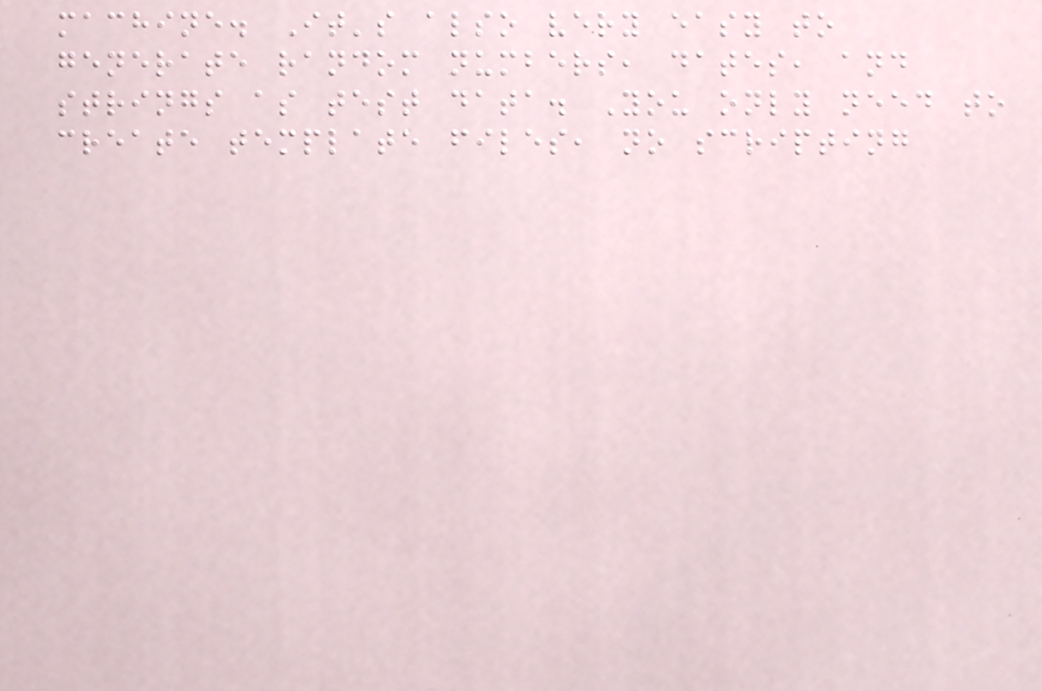machine. It's also very easy to
generate random numbers, dates, and
strings as test data. You only need to
create template files, no scripting
